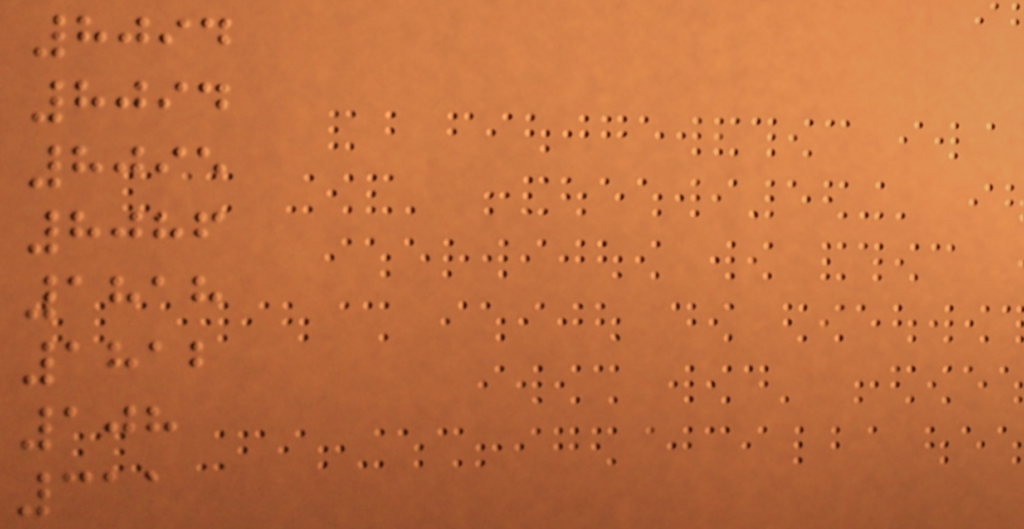8094
8094
8095
8086
1818
1812
108
311
